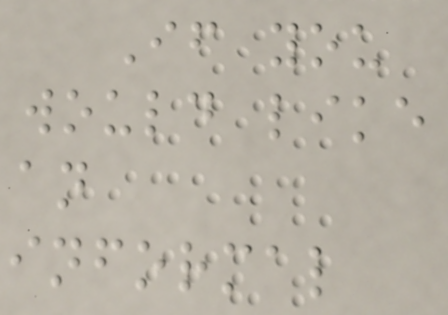If you
would like
an
informal
